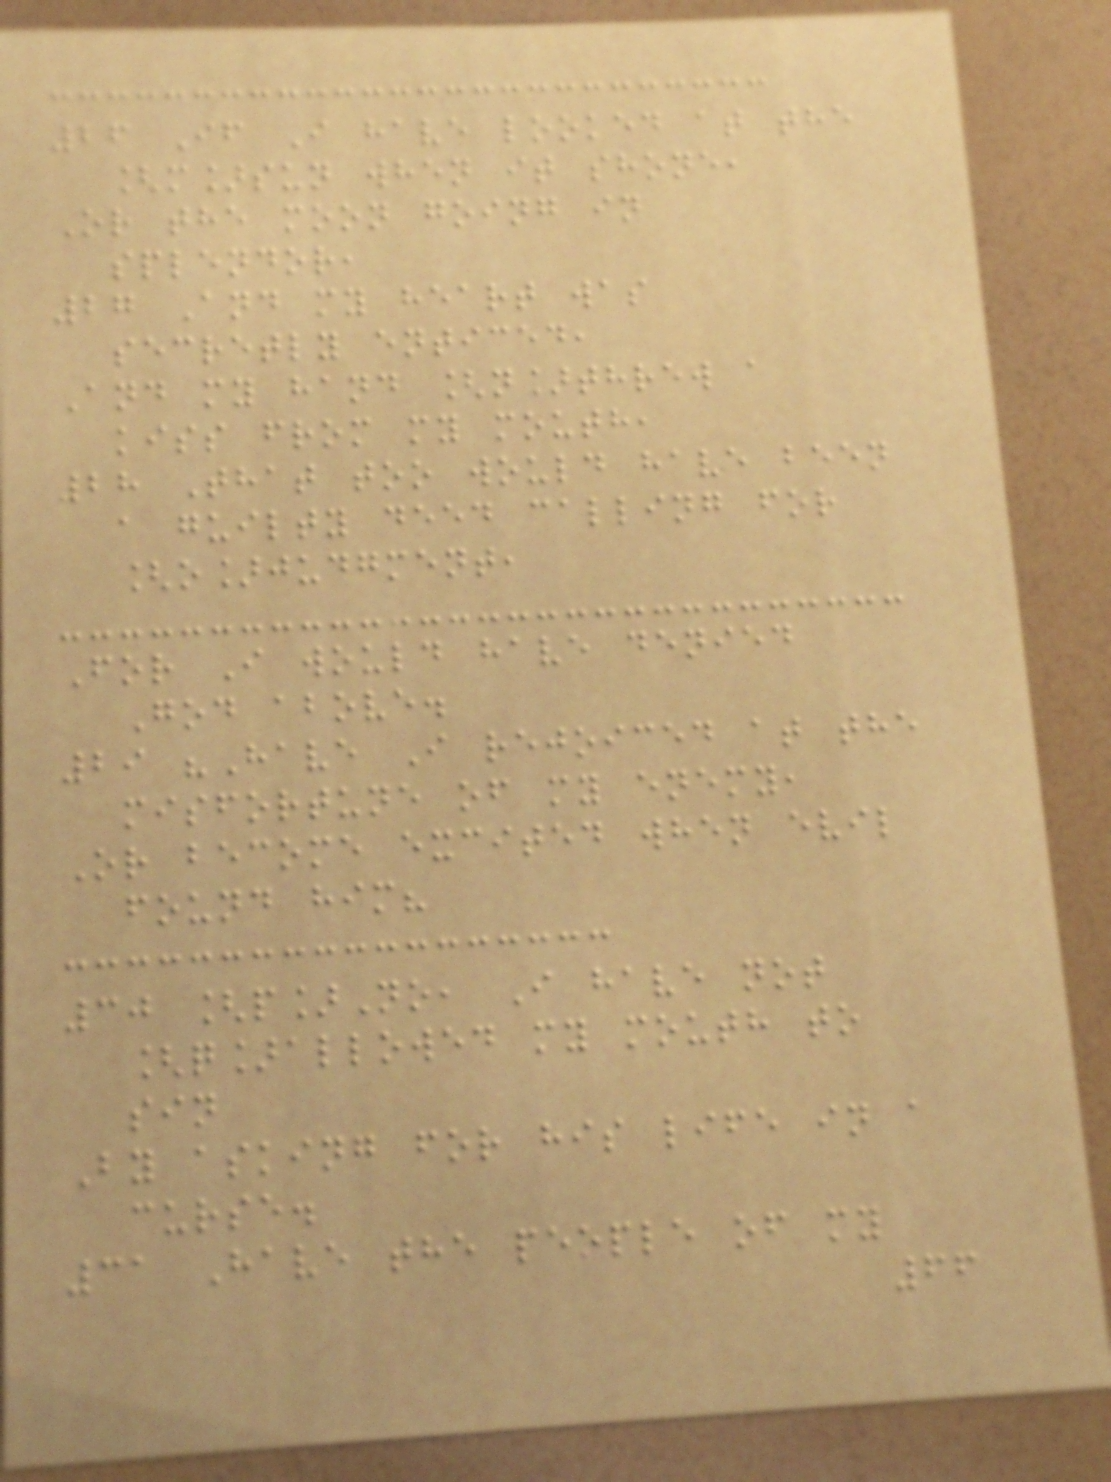26 If I have looked at the
[m]sun when it shone,
Or the moon going in
splendor,
27 And my heart was
secretly enticed,
And my hand [n]threw a
kiss from my mouth,
28 That too would have been
a guilty deed calling for
[o]judgment,
For I would have denied
God above.
29 "Have I rejoiced at the
misfortune of my enemy,
Or become excited when evil
found him?
30 [p]No, I have not
[q]allowed my mouth to
sin
By asking for his life in a
curse.
31 Have the people of my
66
